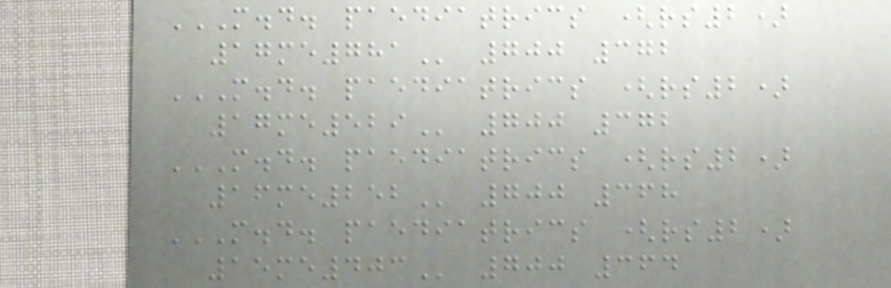M.D. PAEDIATRICS (RS2)
17ME781 700 372
M.D. PAEDIATRICS (RS2)
17ME529 700 372
M.D. PAEDIATRICS (RS2)
16ME252 700 368
M.D. PAEDIATRICS (RS2)
15ME403 700 364
